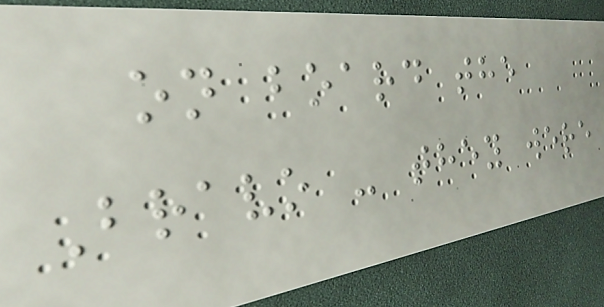on board the
Bravo - they were
